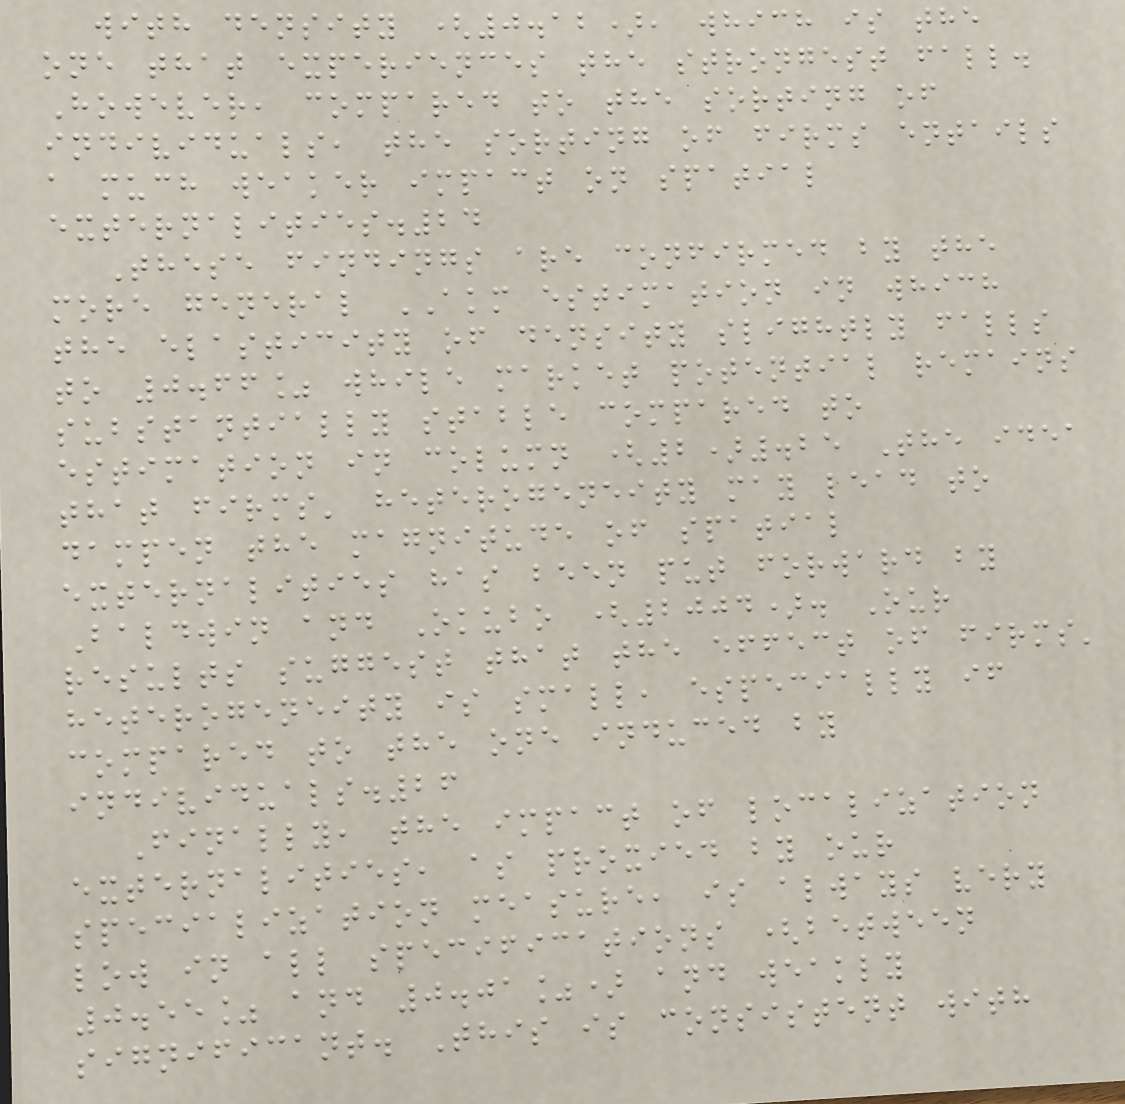with density (0.12), which is the
one that experiences the strongest fall.
However, compared to the sorting of
individuals, the sorting of firms entails
a much weaker impact on spatial
externalities.24
These findings are confirmed by the
more general AKM estimation in which
the elasticity of density slightly falls
to 0.66% while market potential remains
substantially stable compared to
estimation in column (2).25 The idea
that firms' heterogeneity may lead to
dampen the magnitude of spatial
externalities has been put forward by
Baldwin and Okubo (2004). Our
results suggest that the effect of firms'
heterogeneity is small, especially if
compared to the one induced by
individuals.26
Finally, the impact of localization
externalities, as proxied by our
specialization measure, is always very
low in all specifications (between
0.55% and 0.01%) and weakly
significant. This is consistent with
